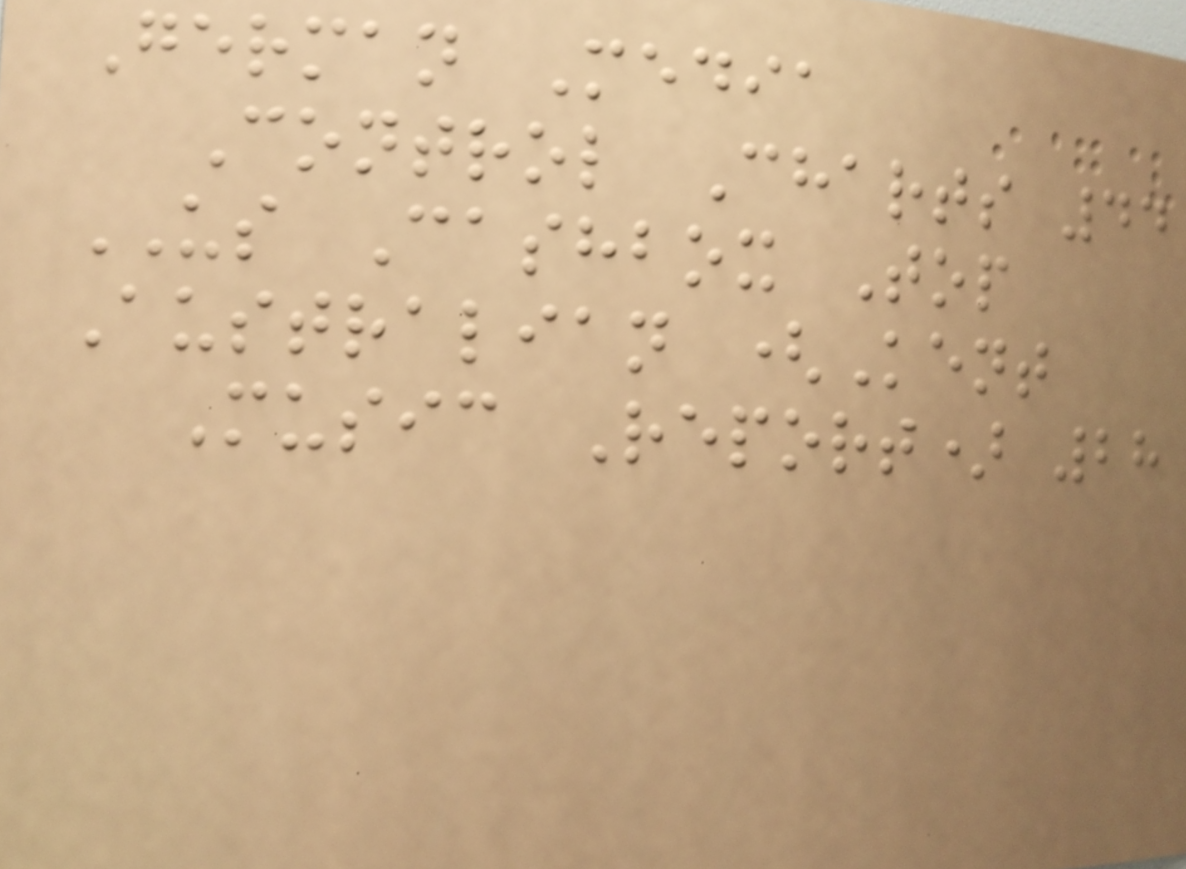German Media
Control Charts 44
US Cashbox Top
Australian (Kent
Music Report) 28
